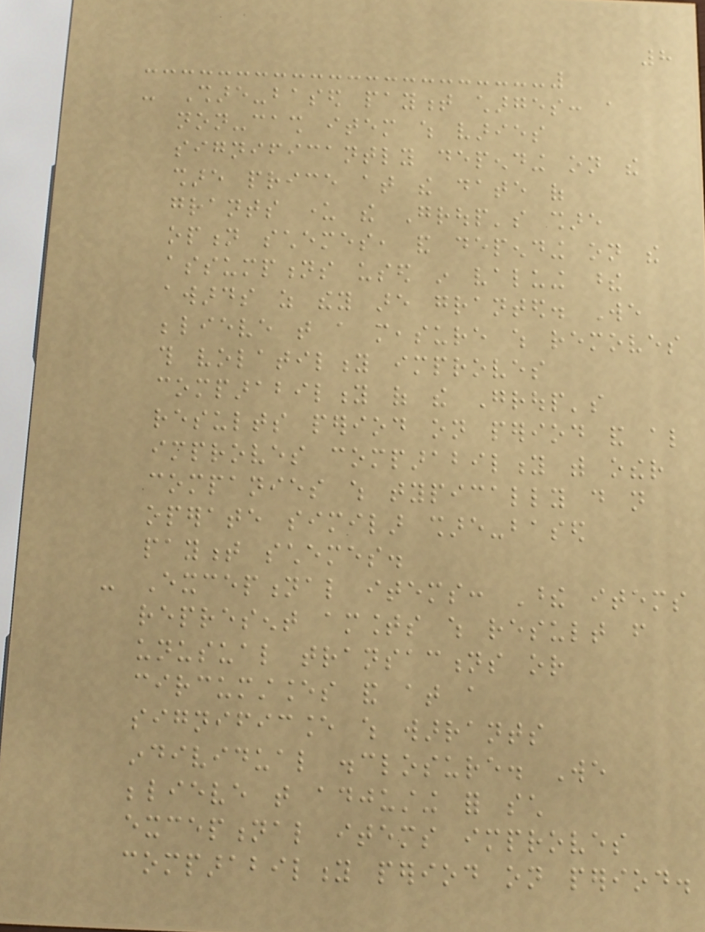8
- Share-based payment charges: a
non-cash item which varies
significantly depending on the
share price at the date of
grants under the Group's share
option schemes, and depending on the
assumptions used in valuing these
awards as they are granted. We
believe that a measure which removes
this volatility improves
comparability of the Group's
results period on period and also
improves comparability with other
companies which typically do not
operate similar share-based
payment schemes.
- Exceptional items: These items
represent amounts which result from
unusual transactions or
circumstances and at a
significance which warrants
individual disclosure. We
believe that adjusting for such
exceptional items improves
comparability period on period.
